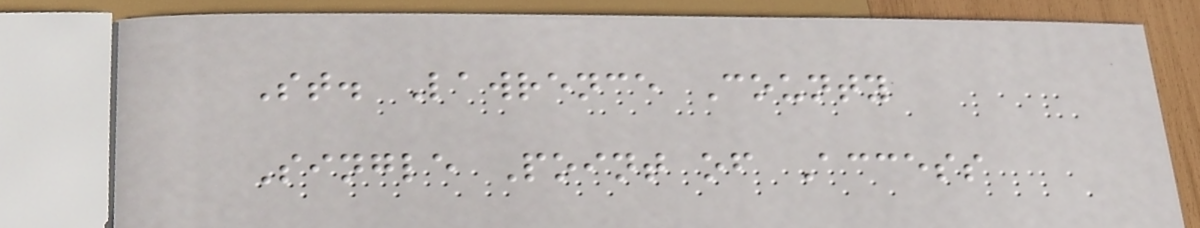St. Lawrence County
Single Point of Access
